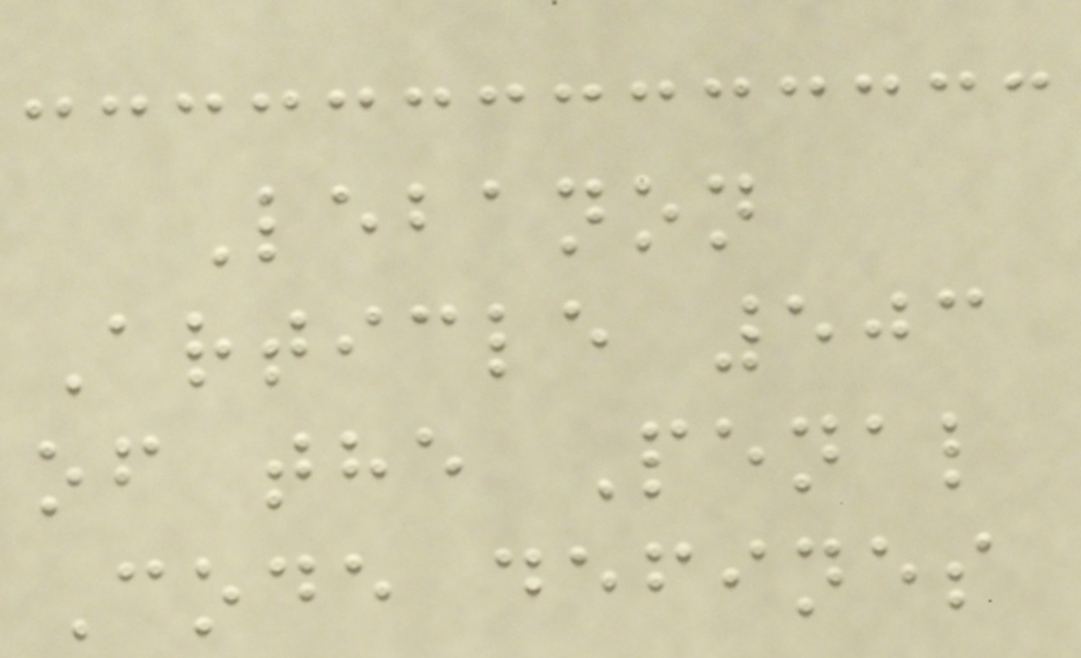Lebanon
Article 503
of the Penal
Code defines
